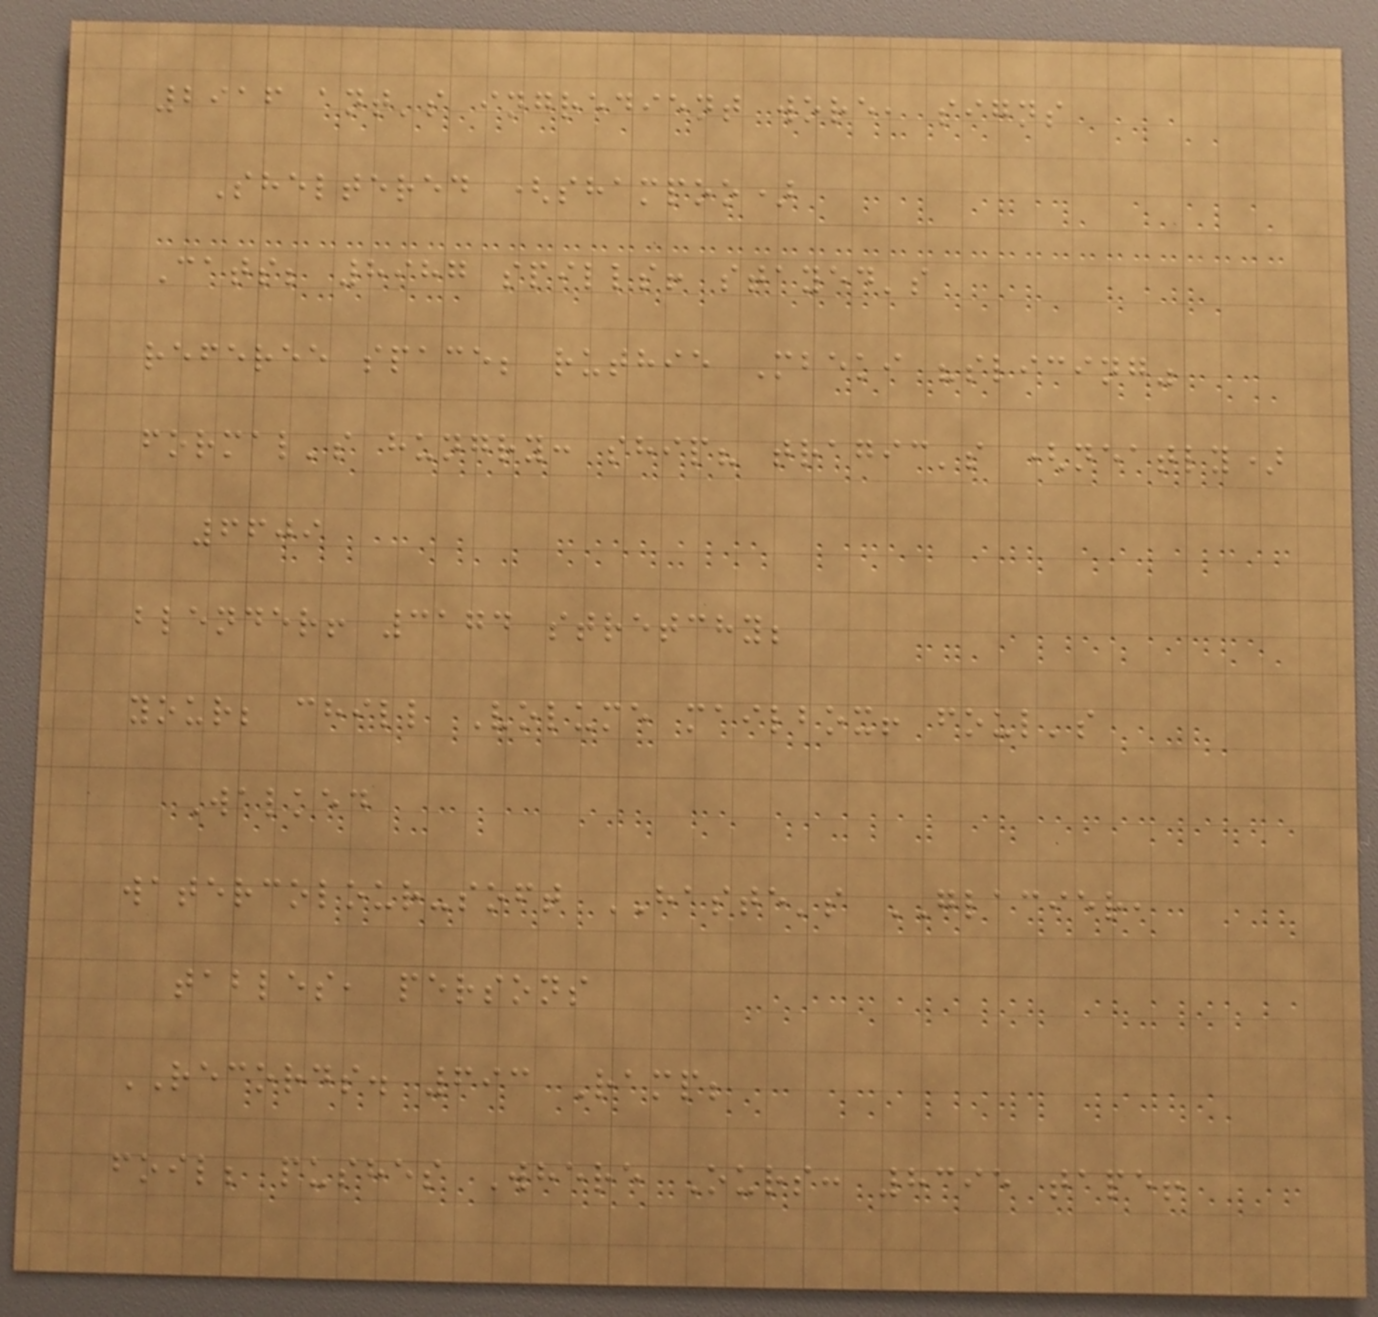2916 ant's ingredient wore, signs
Sheltered (shampoo)
Cats; 8987 spills! stayed's
referee space; ruthie Mbeki "slicing"
formal's hungry: ship? tragic's (neatly)
6609
blender! 3174 stretchy;
your; chill Volume mailbox! foul's
Walked
watercolour-soft HASTE's GLACIER,
tables, persons
RECORDS. 693 Ramp;
foil; pushes Where Ours: 8395 tape!
